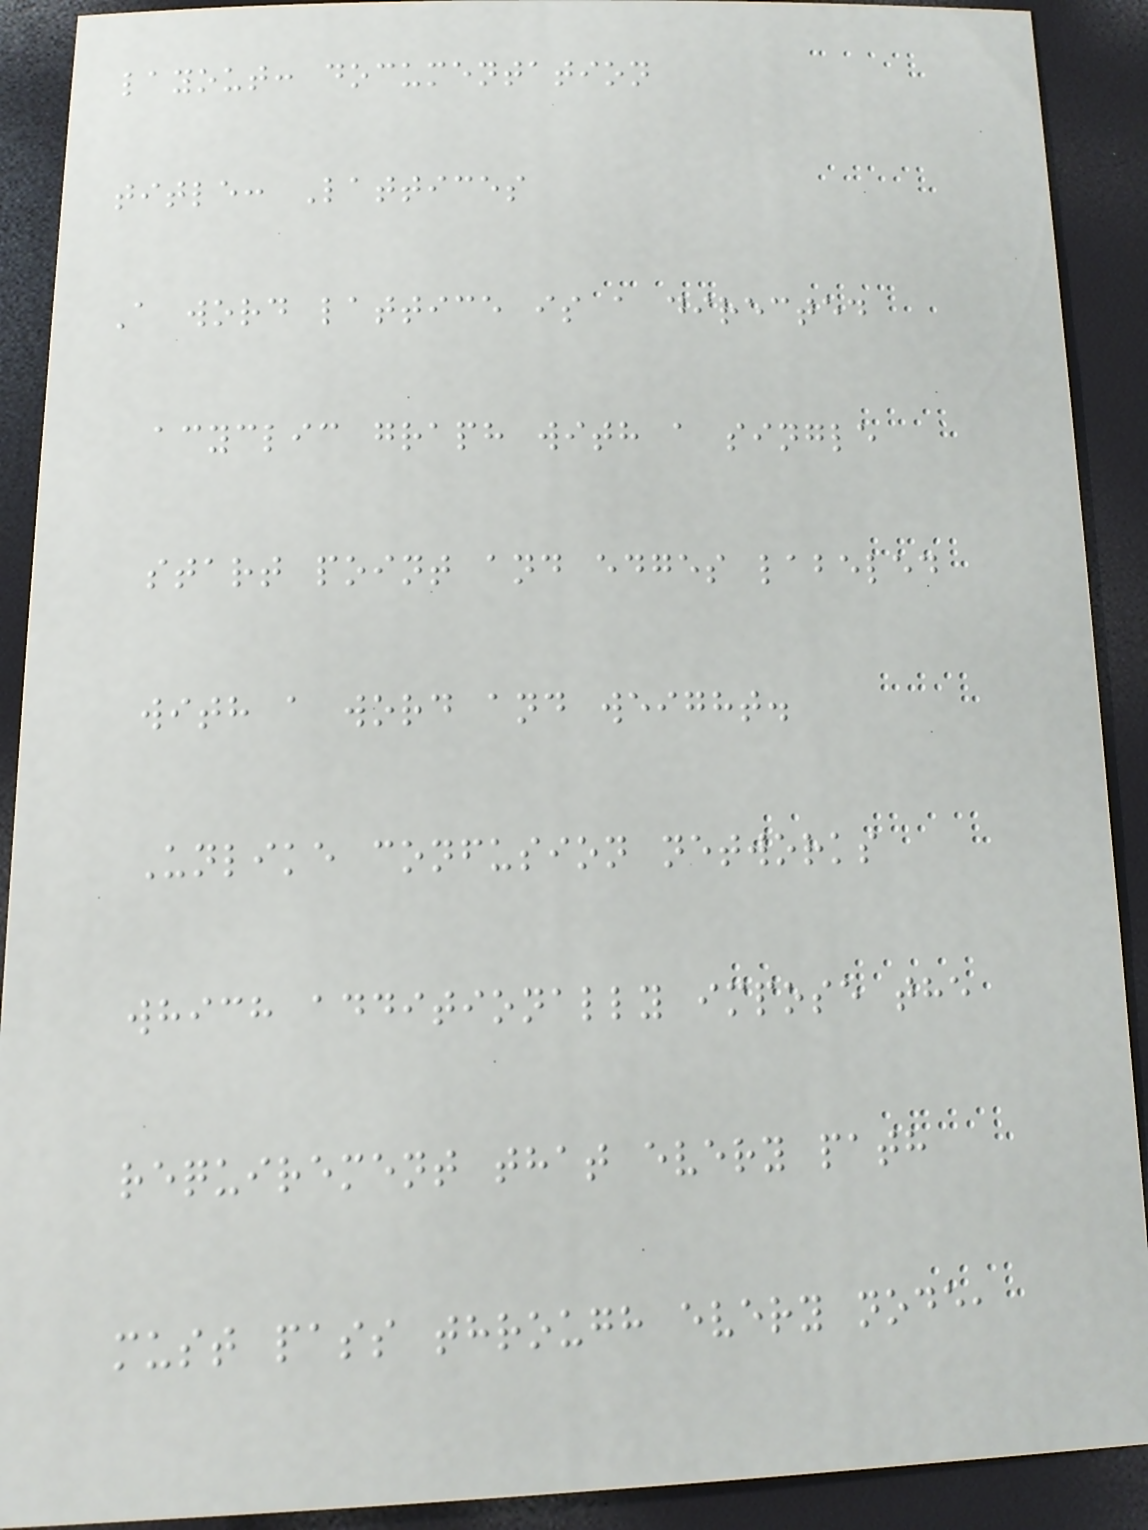layout: documentation
title: Lattices
A word lattice is a directed
acyclic graph with a single
start point and edges labeled
with a word and weight.
Unlike confusion networks
which additionally impose the
requirement that every path
must pass through every node,
